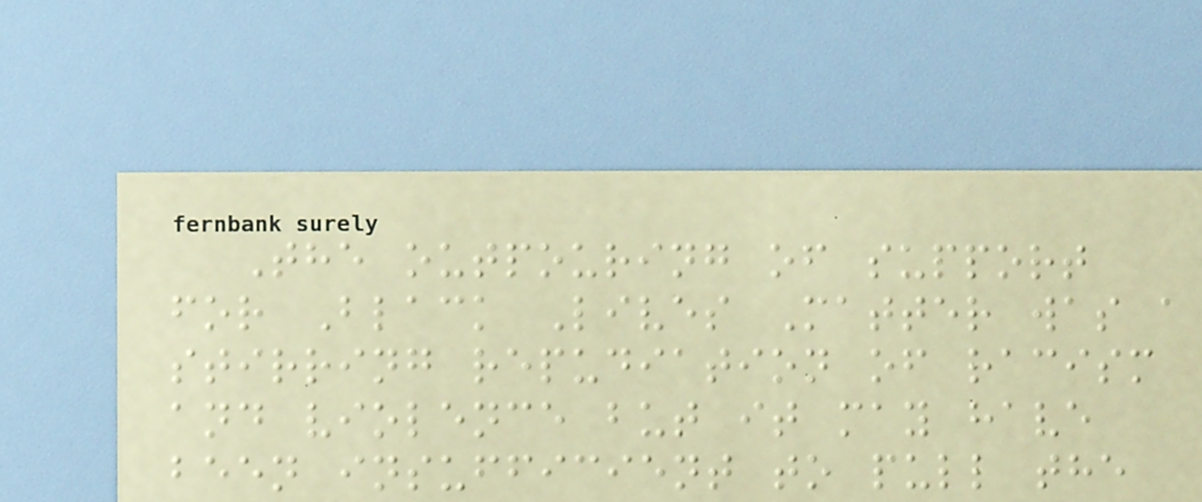The outpouring of support
for Black Lives Matter was a
stirring repudiation of racism
and violence but it may have
been insufficient to pull the
